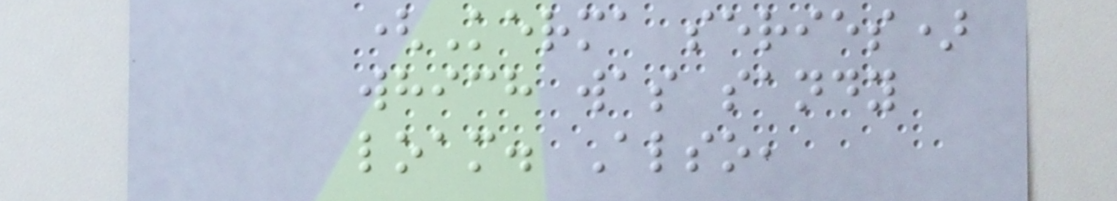(Kerma series)
which was sandy
loam. Also,
